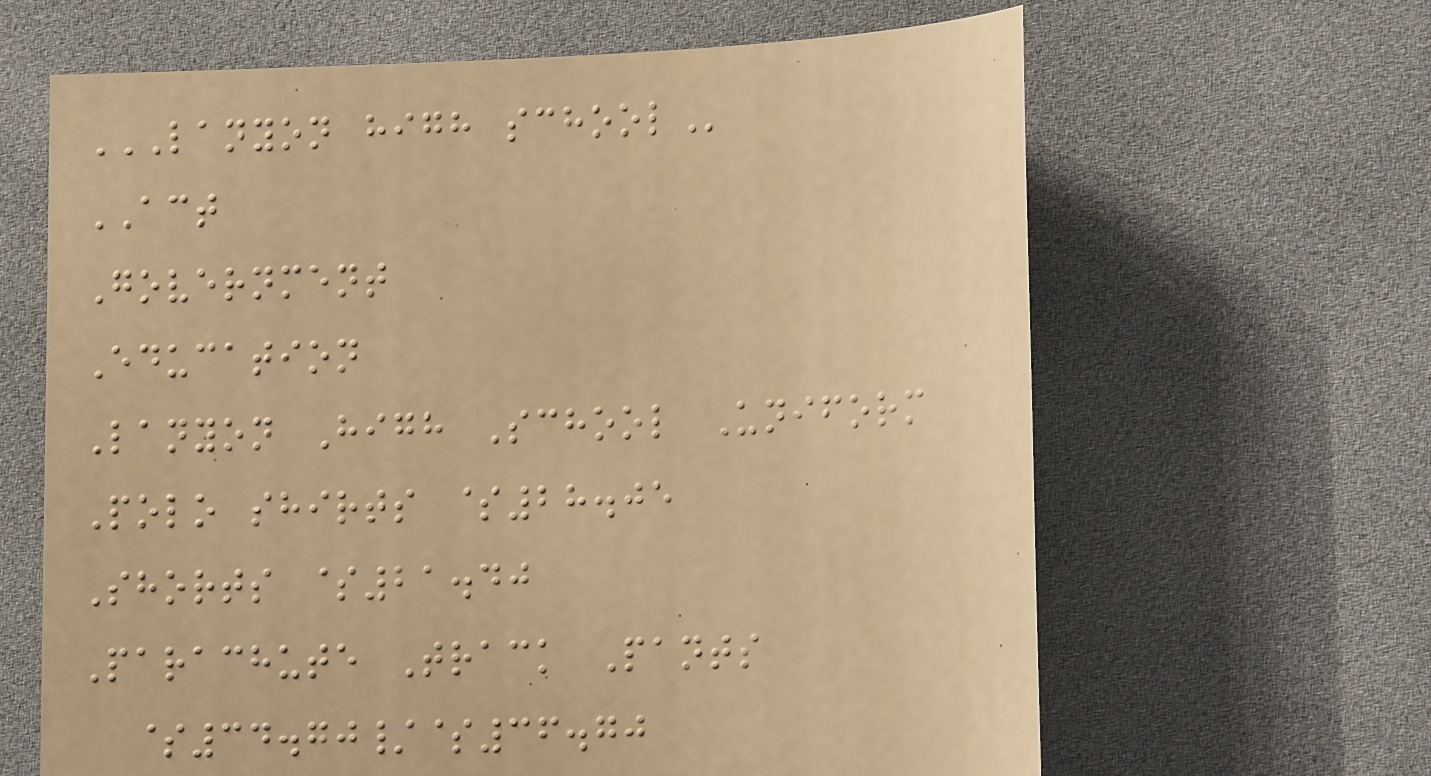LANYON HIGH SCHOOL
ACT
Government
Education
Lanyon High School Uniform
Polo shirts $28.05
Shorts $21.40
Parachute Track Pants
$34.70/$36.70
